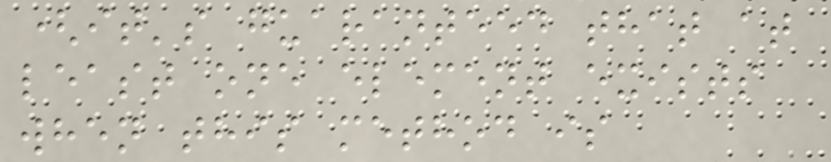(it's guaranteed that at
least one element exists
when this method is
